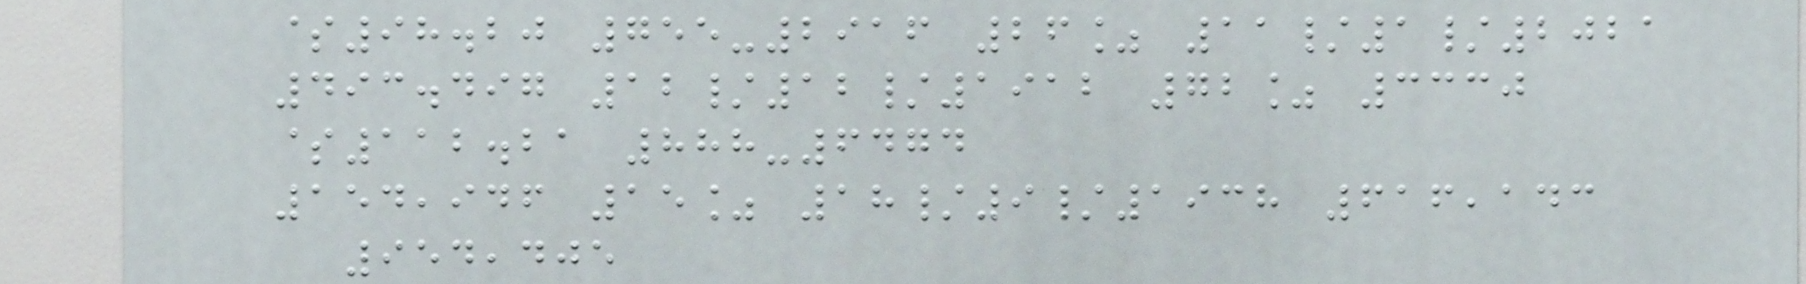$98.20 755-2916 26% 11/1/2021
493.497 12/12/1912 72% 3330
$112.21 888-6474
154,946 15% 18/9/1938 616,143
954,405
